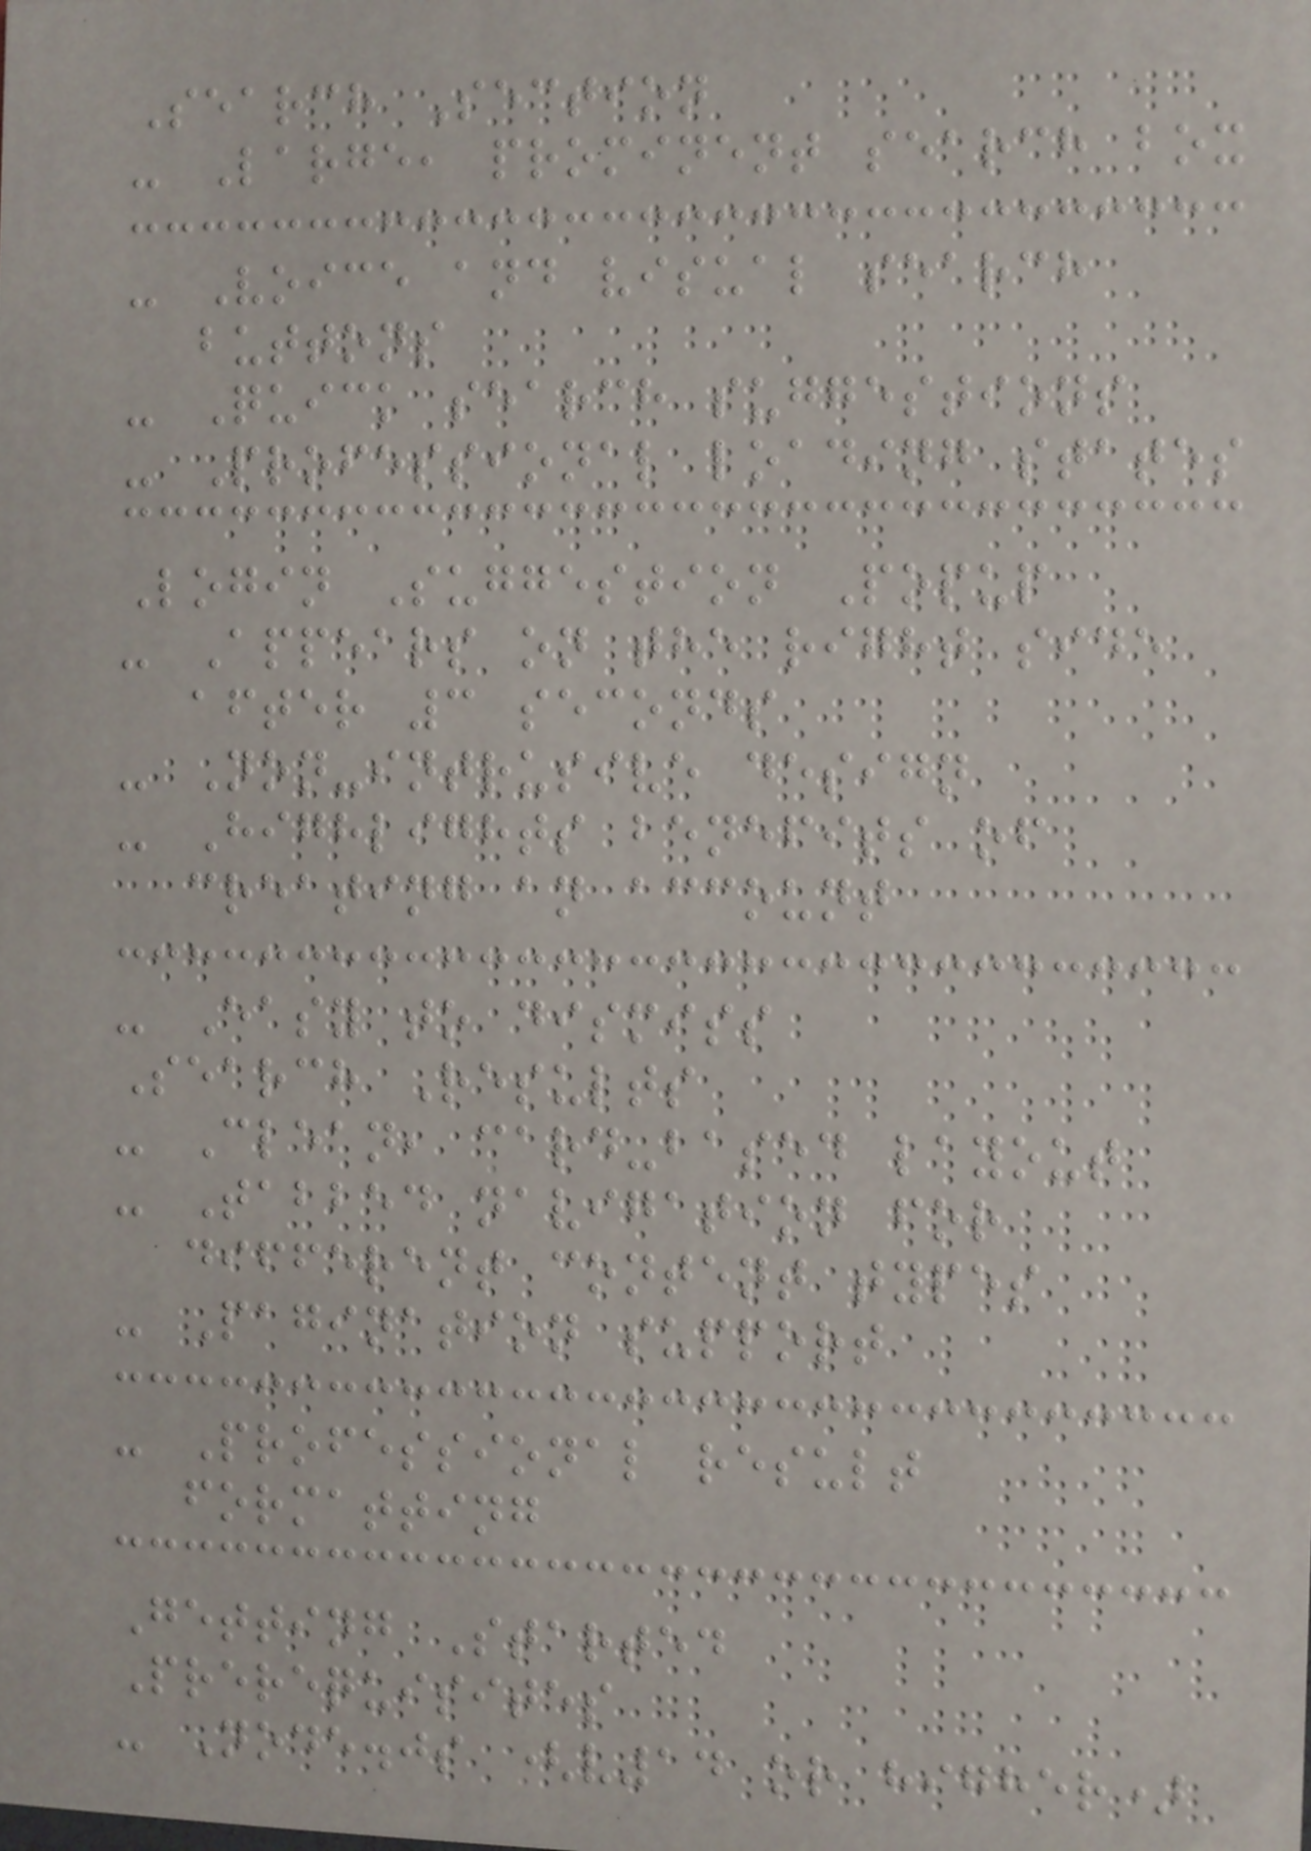Search Section
- Large, prominent search box
- Voice and visual search
buttons
- Quick search suggestions
- Professional loading states
Login Suggestion Popup
- Appears on the right side
after 3 seconds
- Non-intrusive design
- Highlights benefits of
creating an account
- Easy to dismiss
Search Results
- Clean, card-based layout
- Tabbed navigation for
different content types
- Pagination support
- Professional result
formatting
Getting Started
Prerequisites
- Node.js (v14 or higher)
